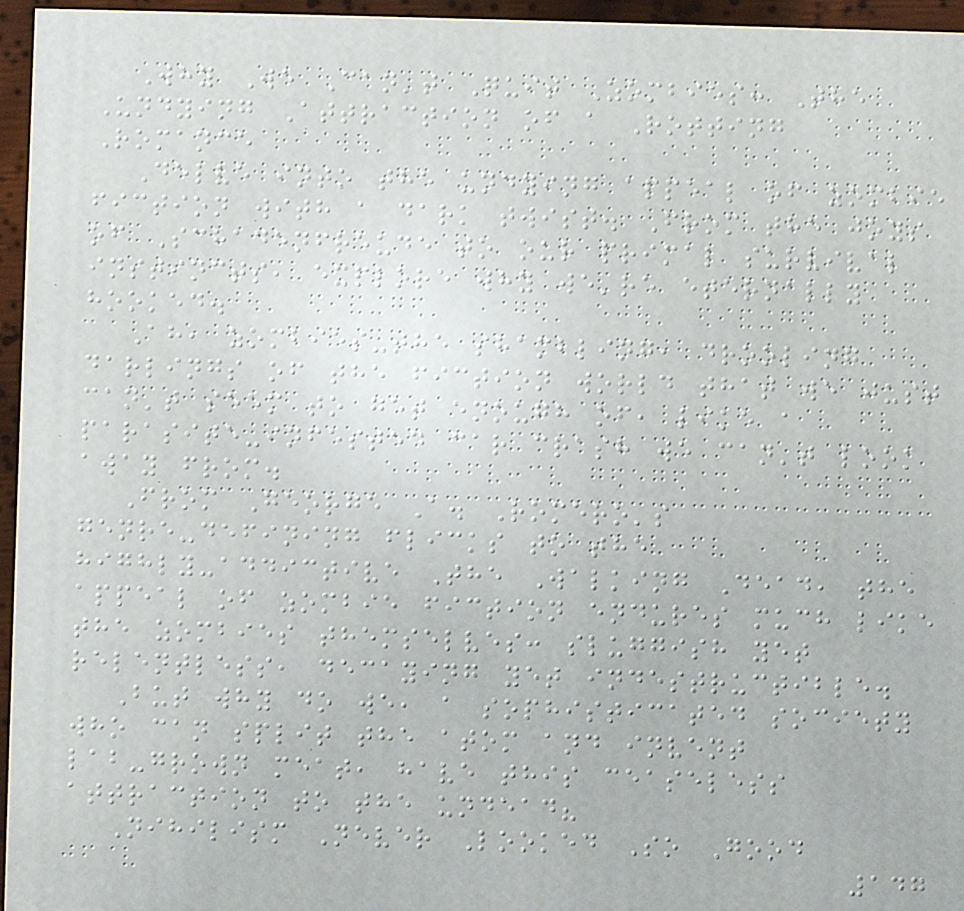Why We Can't Quit Zombies: The
Undying Attraction of a Rotting
Romance
Delve into the undying appeal of zombie
fiction with a dark twist. From the joys
of Schadenfreude to our primal survival
instincts, explore why we're eternally
hooked.
Ah, zombies-the shambling, drooling
darlings of the fiction world that we just
can't seem to get enough of, like a
parasite-infested car crash we can't look
away from.
From George A. Romero's
genre-defining flicks to the
highly-addictive The Walking Dead, the
appeal of zombie fiction endures much like
the zombies themselves: sluggish yet
relentless, decaying yet indestructible.
But why do we, a sophisticated society
who can split the atom and invent
lab-grown meat, have this ceaseless
attraction to the undead?
Nihilism Never Looked So Good
147
